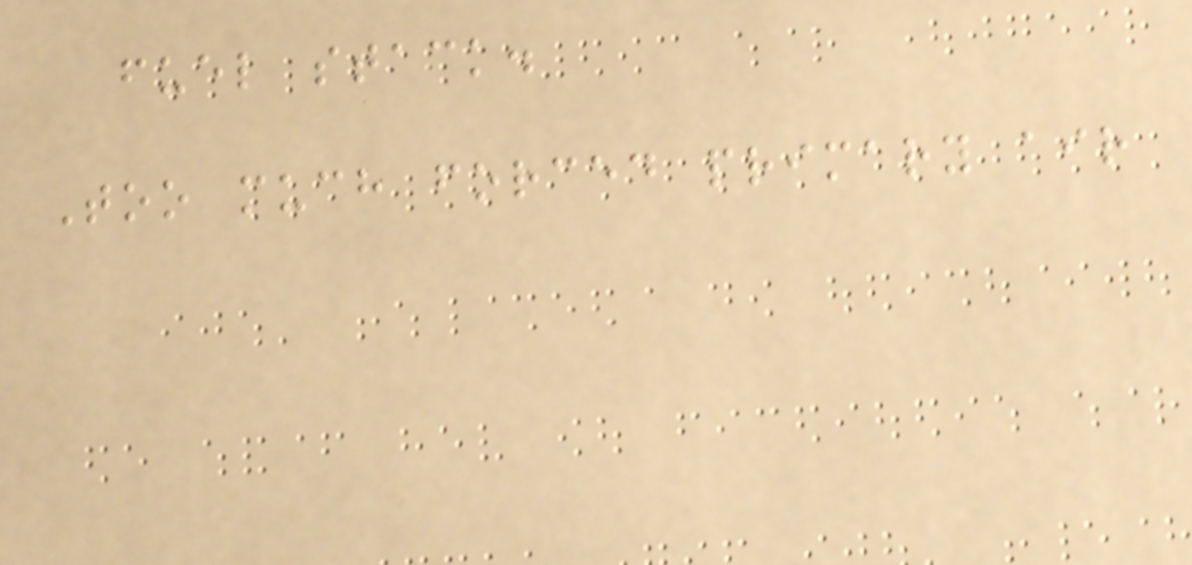fuel stack.
Too much forced primary air
